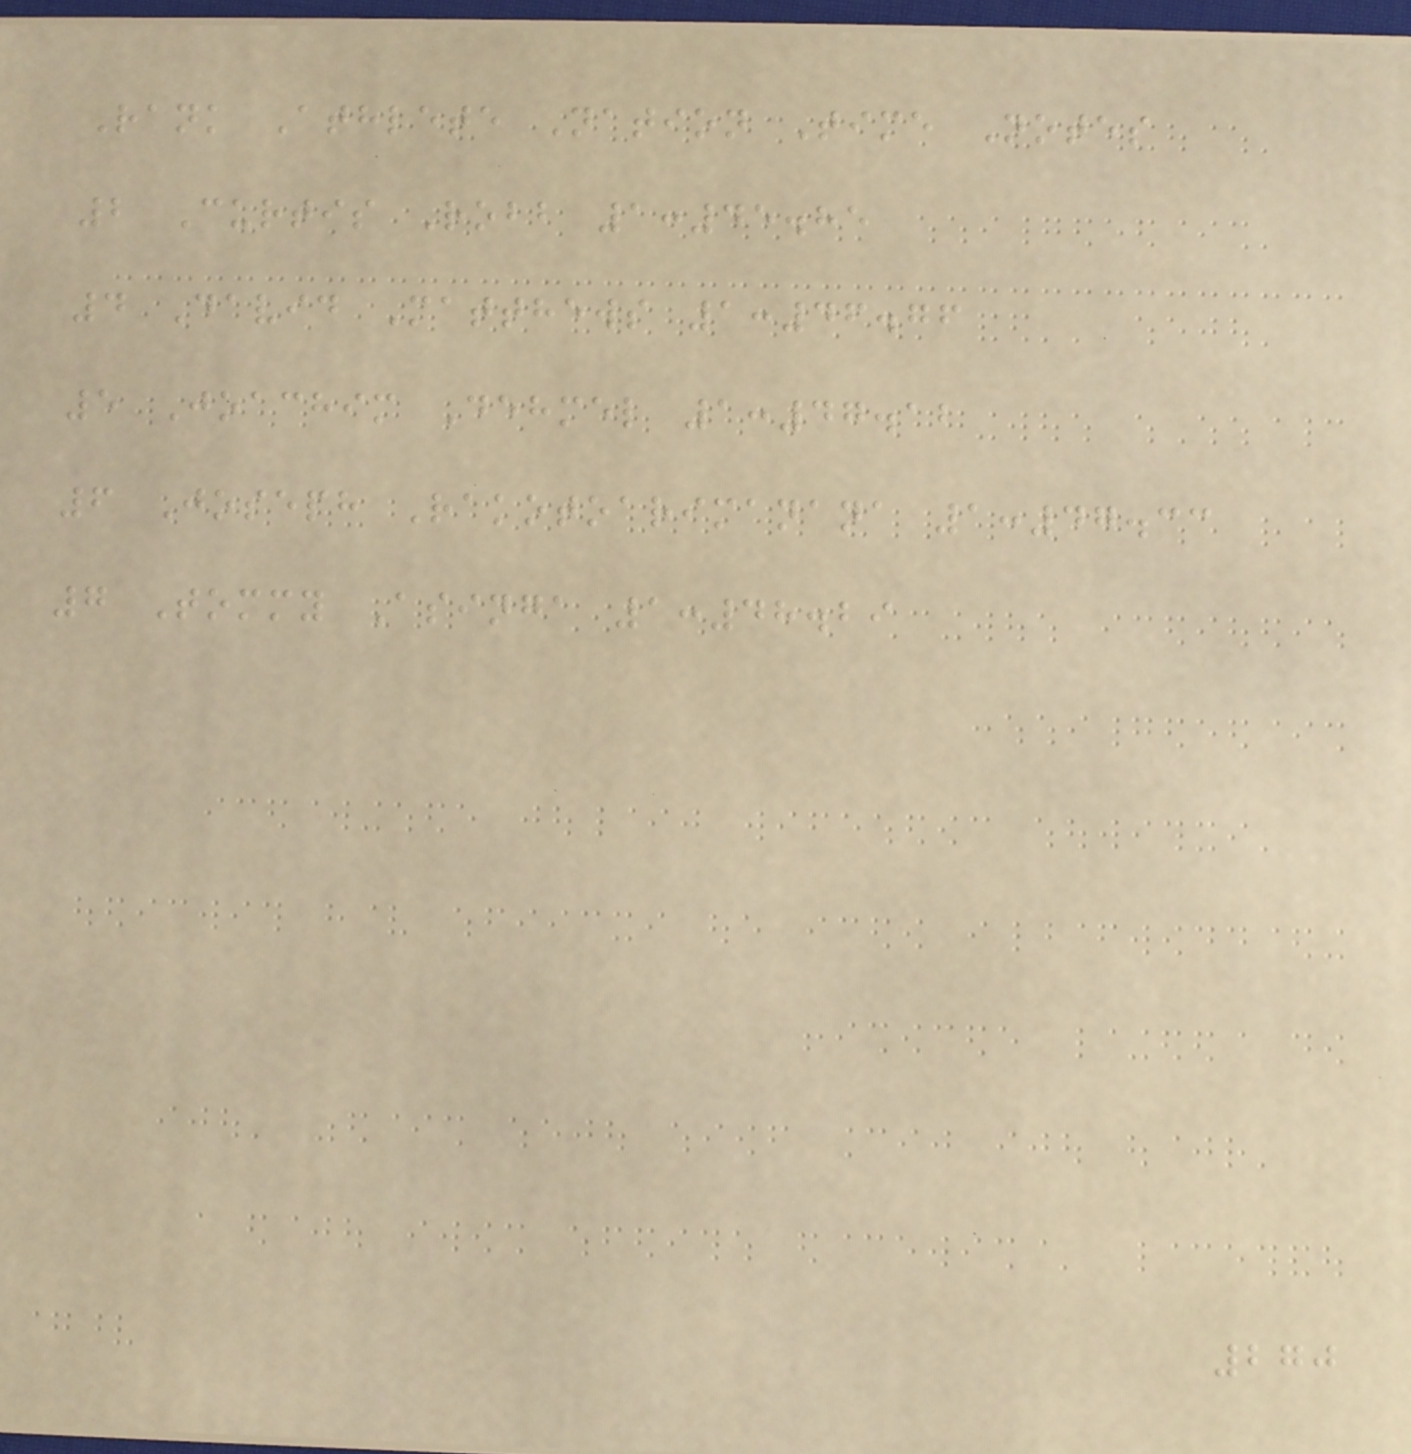Rank Athlete Nation Time Notes
2 Curtis Robb 1:45.85
4 David Matthews 1:46.76
5 Joachim Dehmel 1:47.12
6 Joseph Rakotoarimanana 1:47.33
7 Tommy Asinga 1:48.29
270
